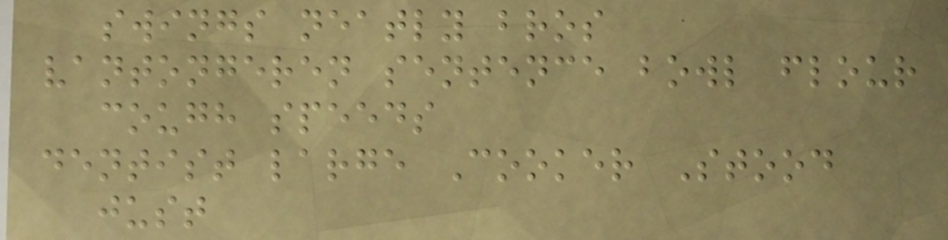swings neatly bros
vantongeren sentence bowl flour
cough speeds
dentist large Cooker Stood
just
